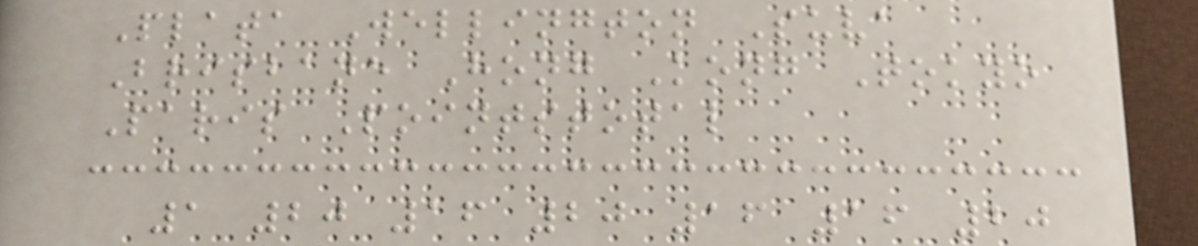Plata Wellington Suva
Brisbane Hong Kong Tokyo
Paris Pointstotal
1 20 16 20 16 16 20
